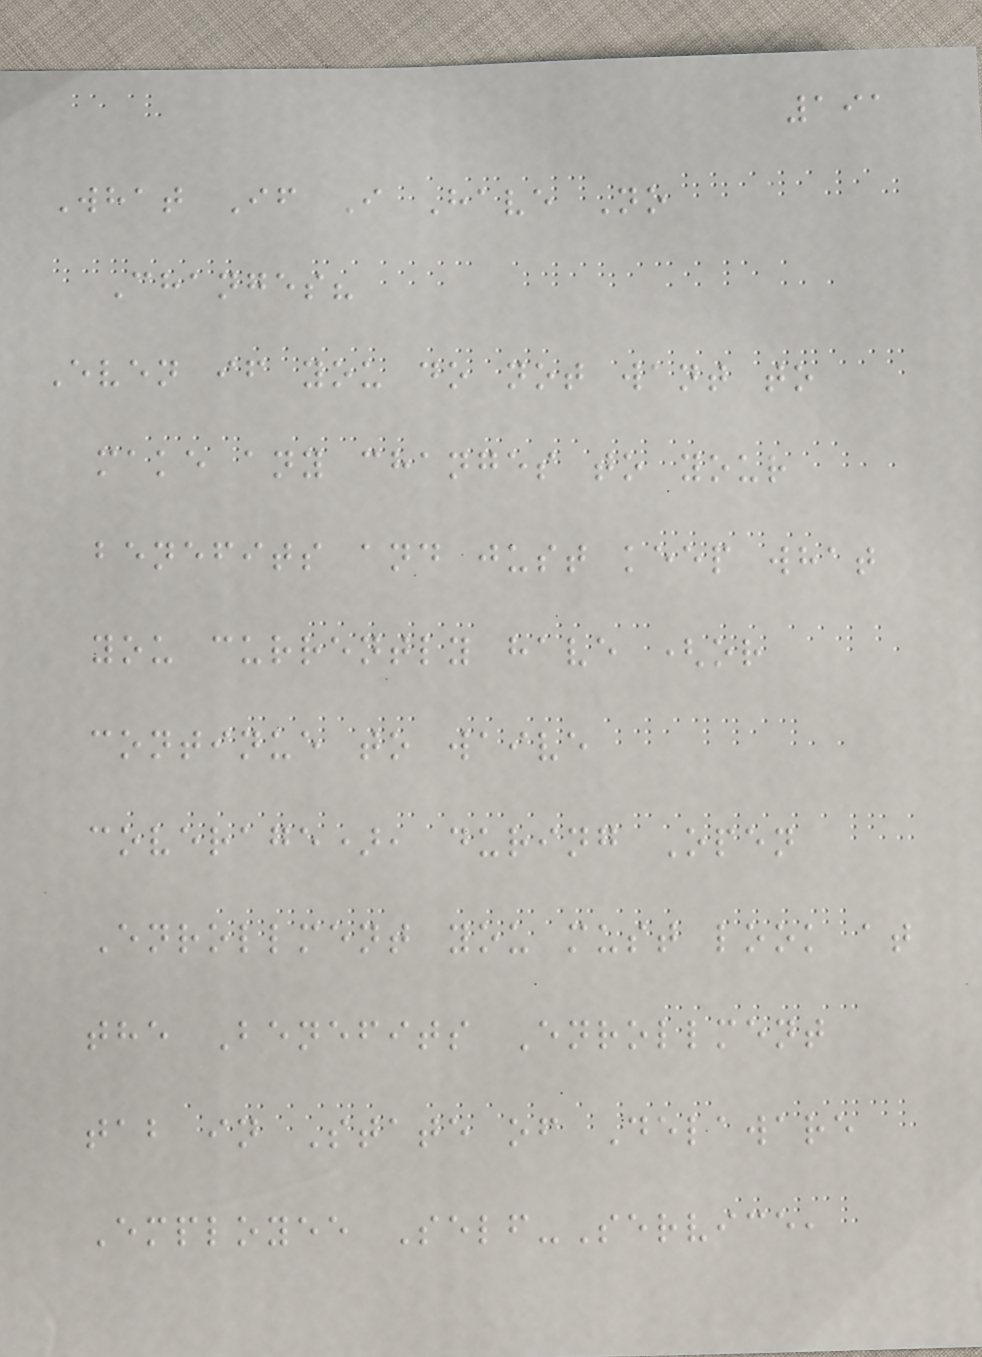191
What If I Have No
Changes?
Even if you do not want to
make any changes to your
benefits and just keep what
you currently have (or
continue to waive
coverage), during Open
Enrollment you must look at
the Benefits Enrollment
tab in State of Delaware
Employee Self-Service,
